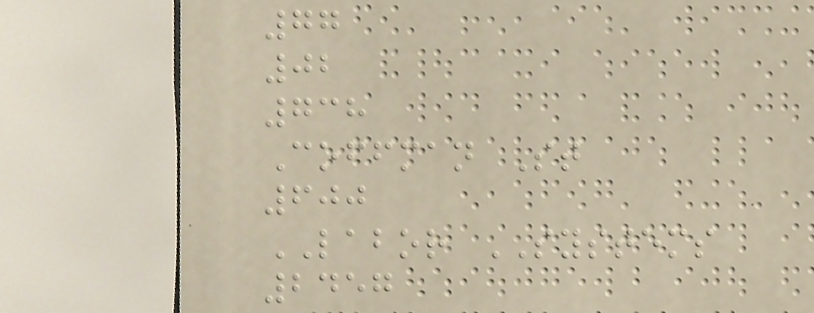77
02
738
Coffman St
600
LABOR SYSTEMS
2457
